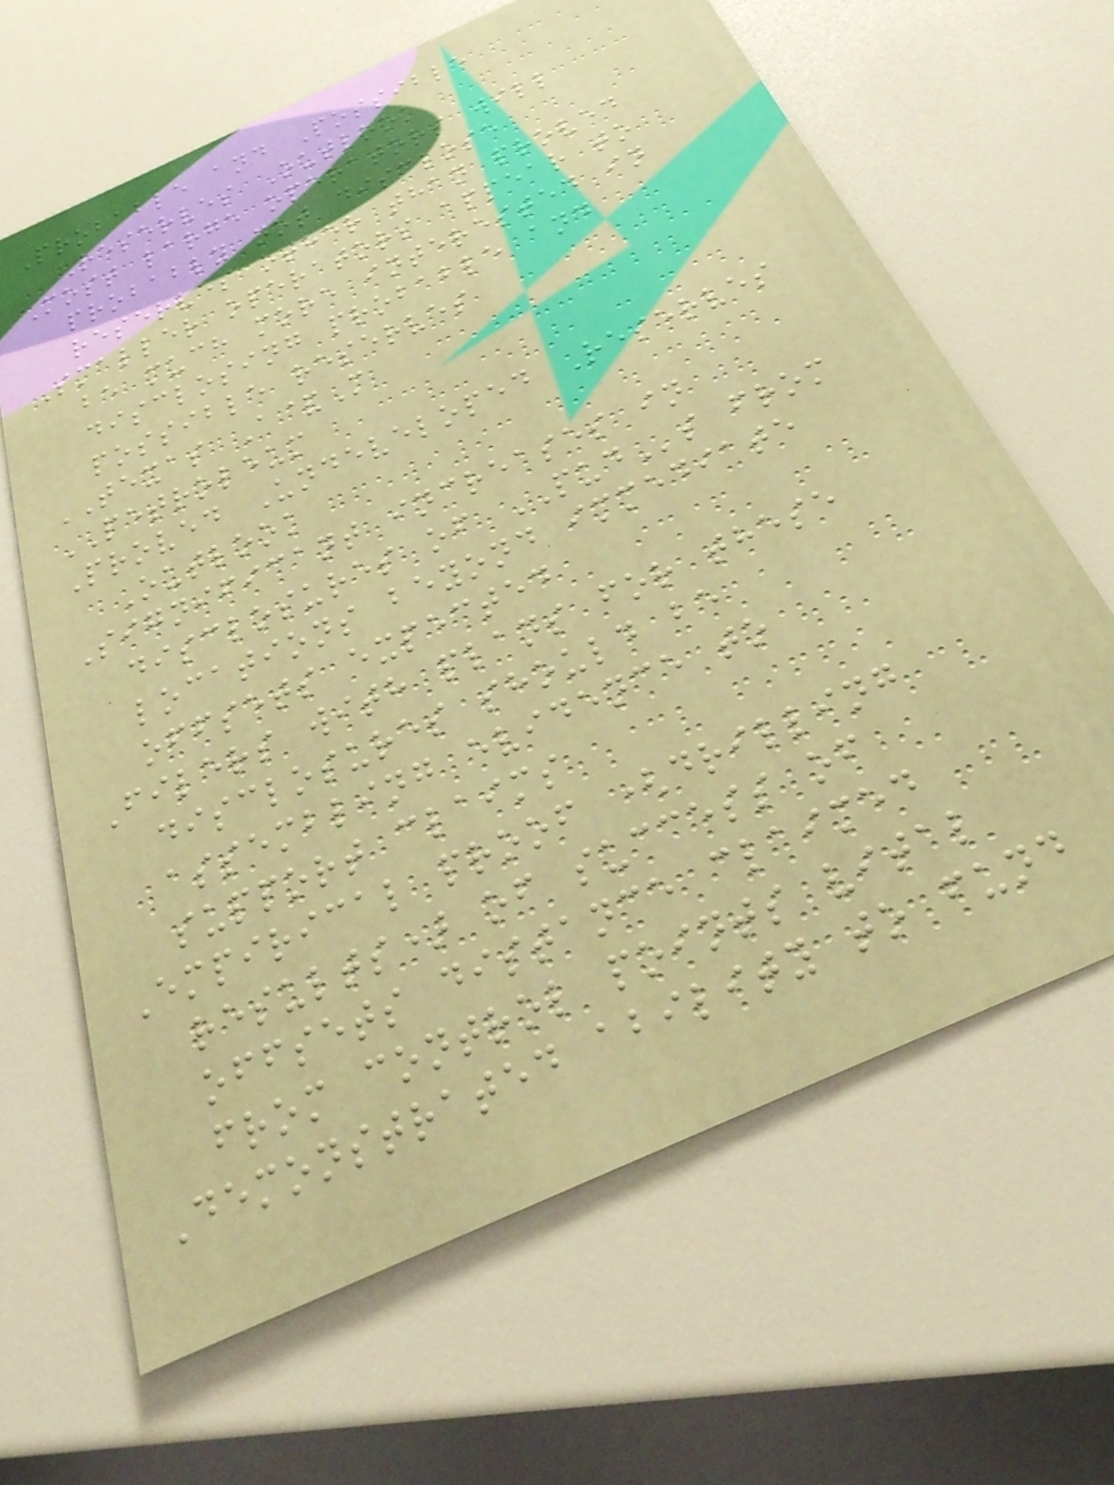Probable and Possible
Reserves Outlook
Most large operators will
probably not disclose
reserves other than proved
Smaller operators appear to
be much more interested in
disclosing probable and
possible reserves
TEXAS A&M
PETROLEUM
Proved Undeveloped Reserves
Outlook
Significant increases in
disclosures of PUDs from
locations beyond immediate
offsets expected
Filers with plans for these
disclosures should be
assembling evidence to
support claims
Empirical proof (drilling
results) of success of
offsets distance claimed
from control points vital
Demonstrated ability to fund
